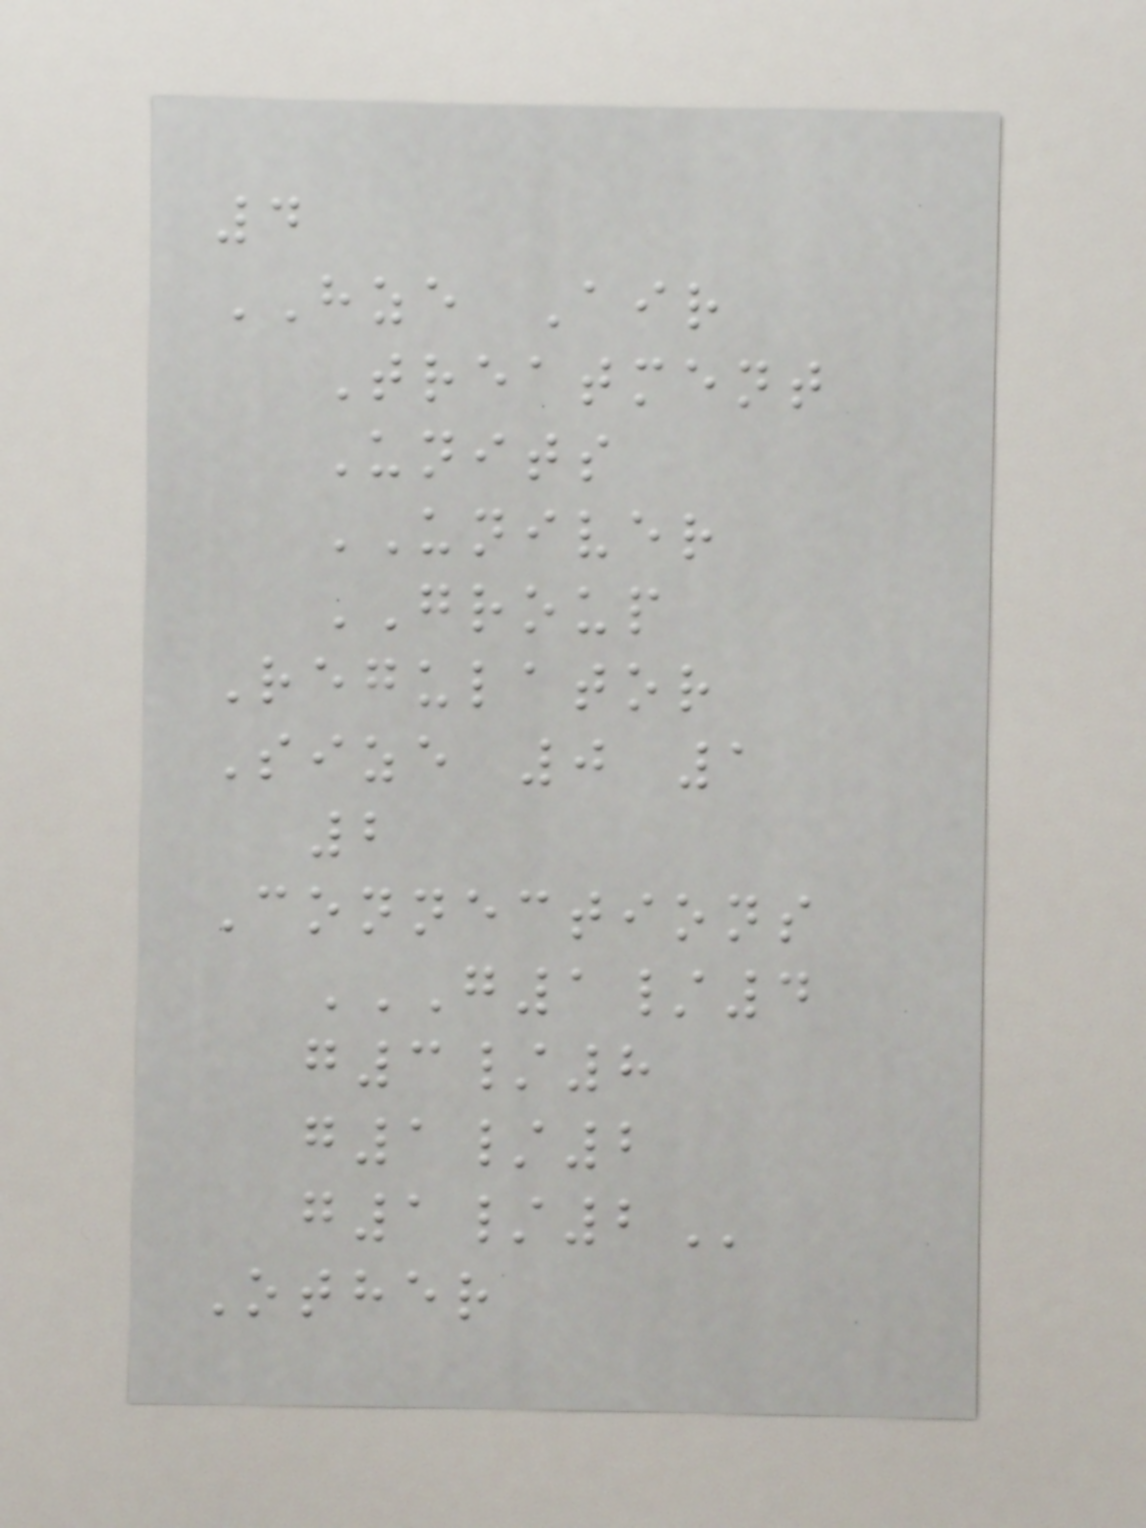4
HZE Air
Treatment
Units
UNIVER
GROUP
Regulator
Size 0 1
2
Connections
G1/4
G3/8
G1/2
G1/2
Other
